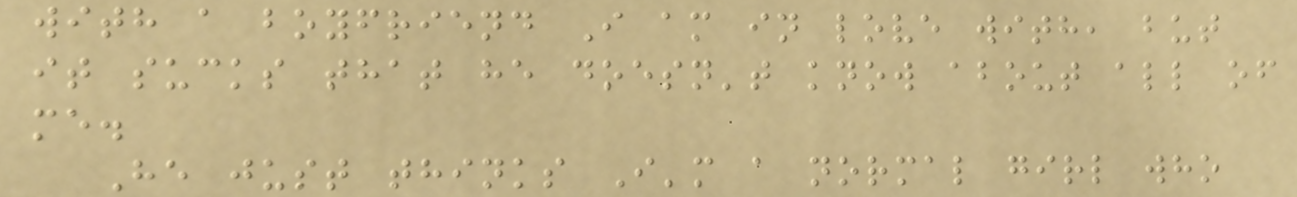with a boyfriend I am in love with, but
it sucks that he doesn't know about all of
me.
He just thinks I'm a normal girl who
